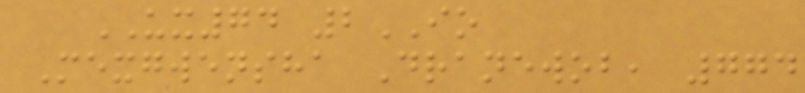UX74 2IO
Mexgwensha Dranewob, 774
